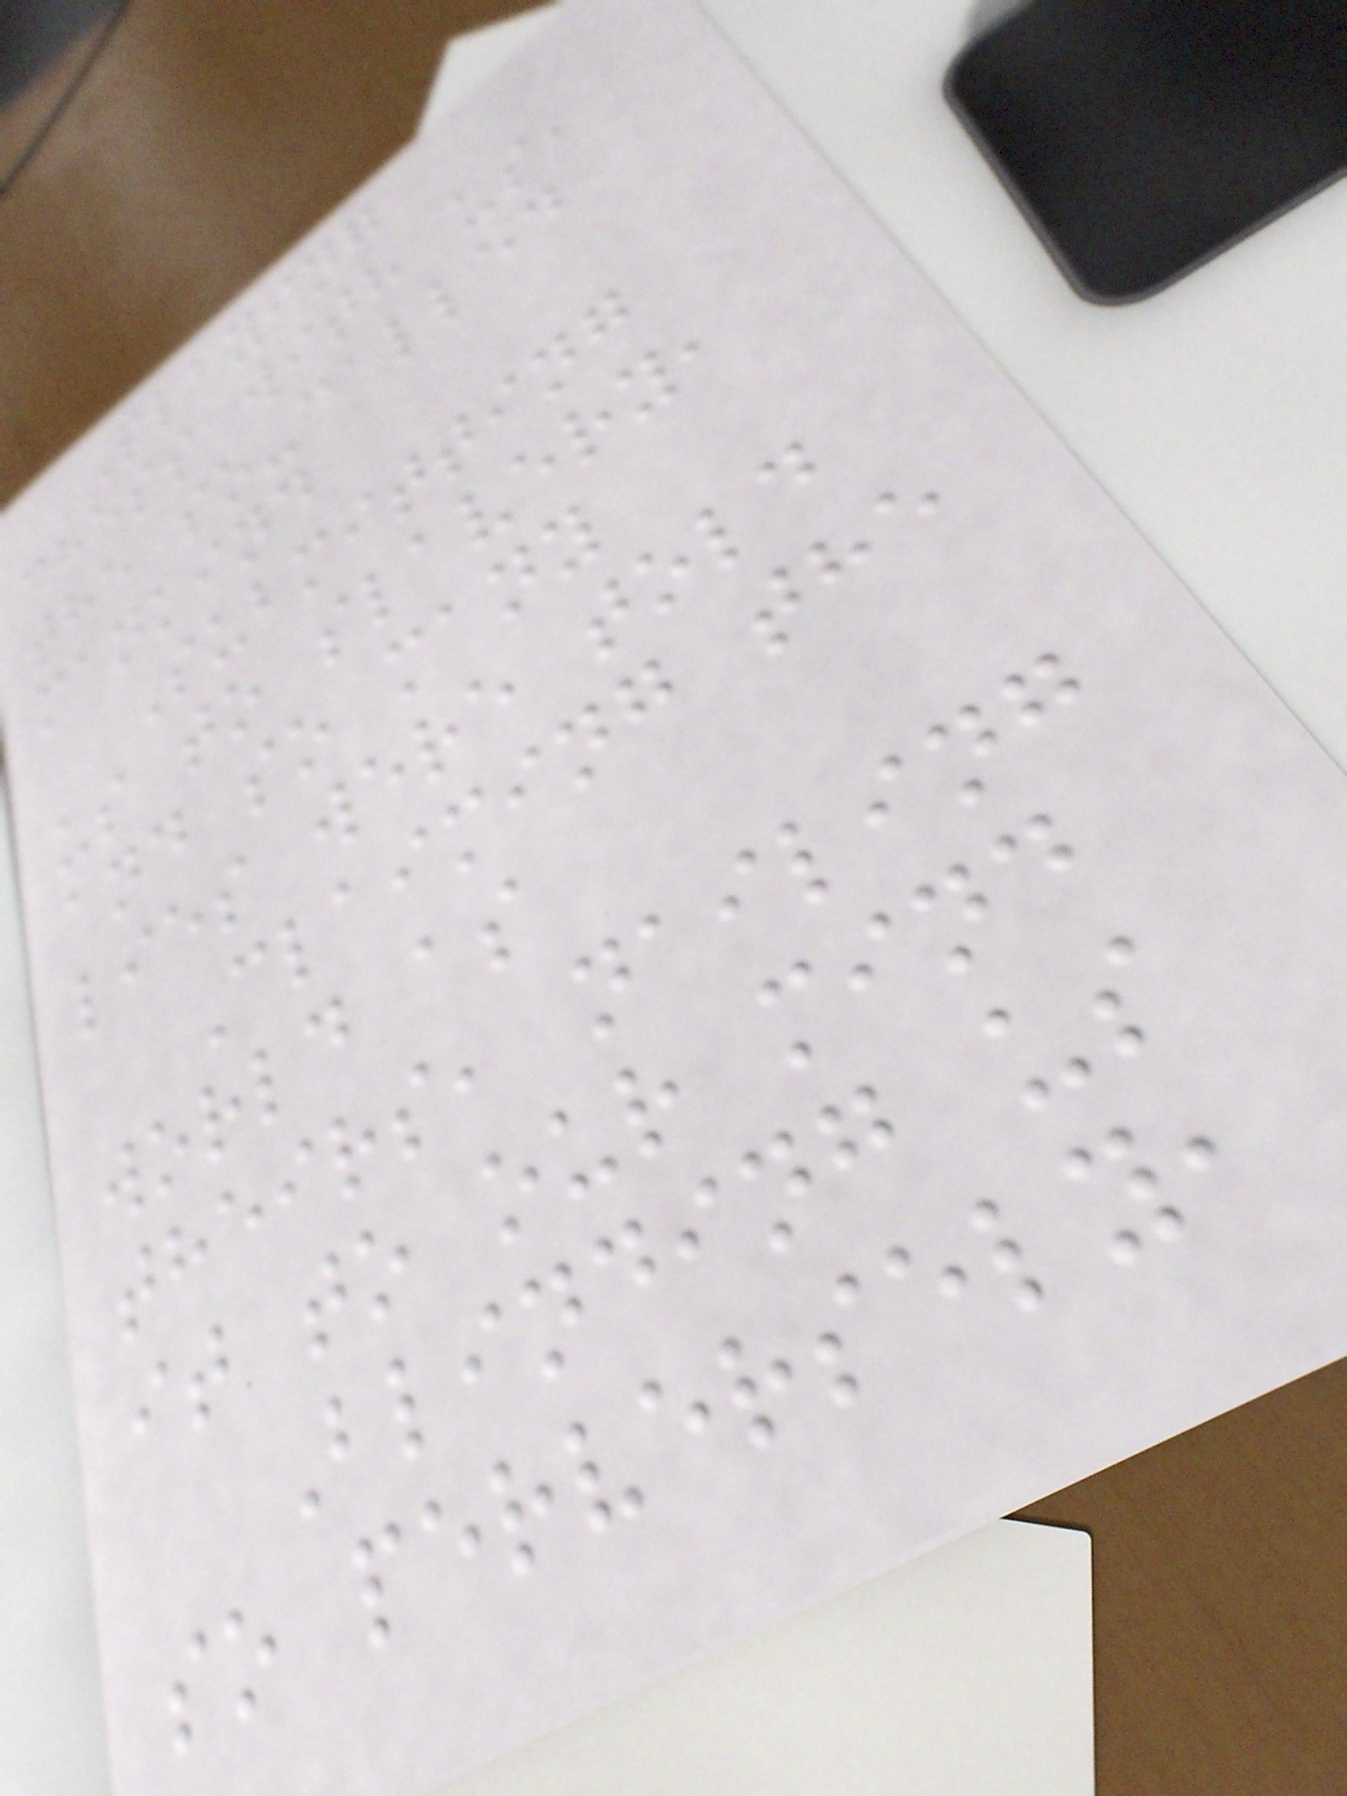Playing
chess with us,
the so-called
mankind
Submitting
us to slavery,
and so many
lies were told
Claiming the
world as
theirs, nailing
it to our mind
Blinding us
so perversely,
